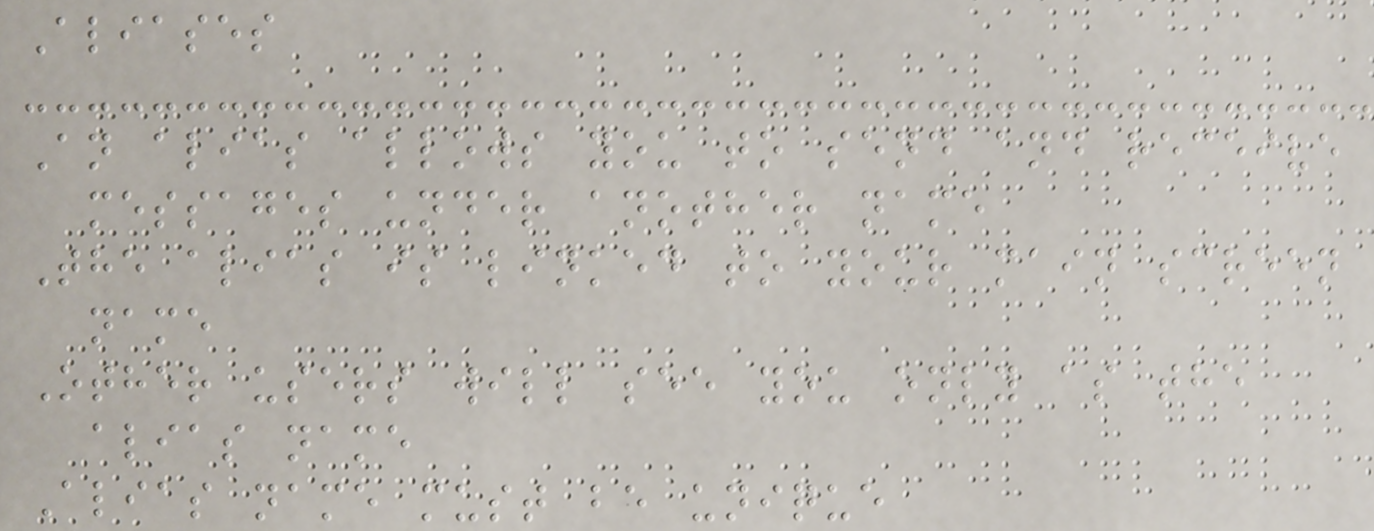Aliases
An alias allows you to send and receive
messages under another name
The alias is linked to your main screen
name
Other users will see you only as the
alias name
Alias name must be unique
